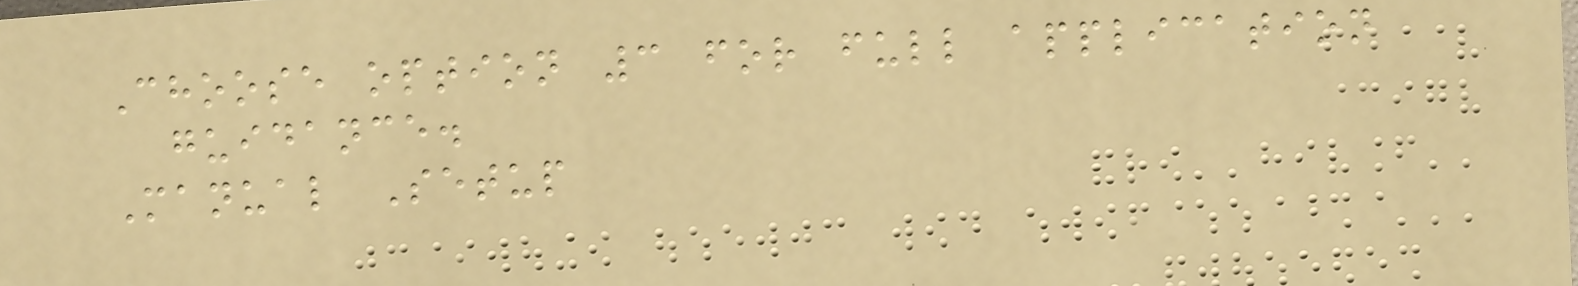Choose option 3 for full application
guidance.
Manual Setup
